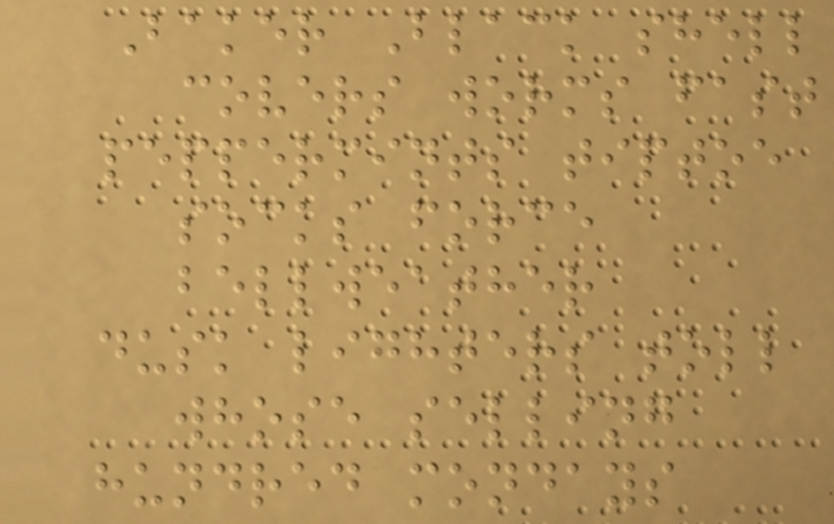Baker Black shell
covers worms fast
peppermints tiptoe
socks force
bellweather
dusk lighters toll
whose selling
hundred mondays
